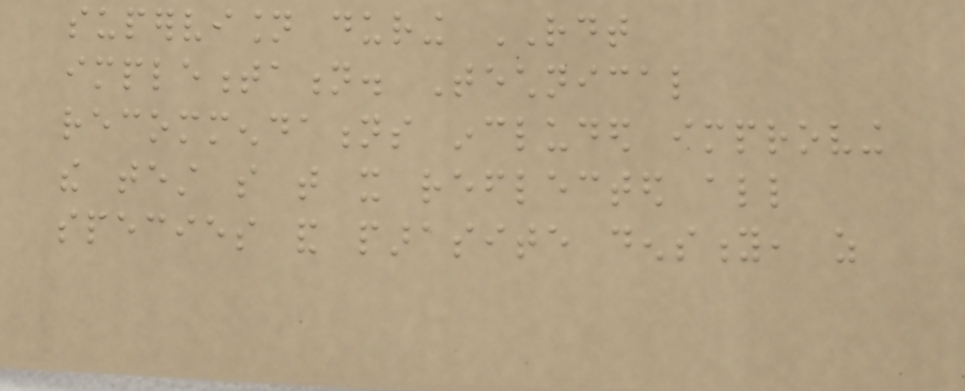supervision during RDT
implementation. Technical
recommendations included improving
the test so that it reflected all
species and parasite density, as
